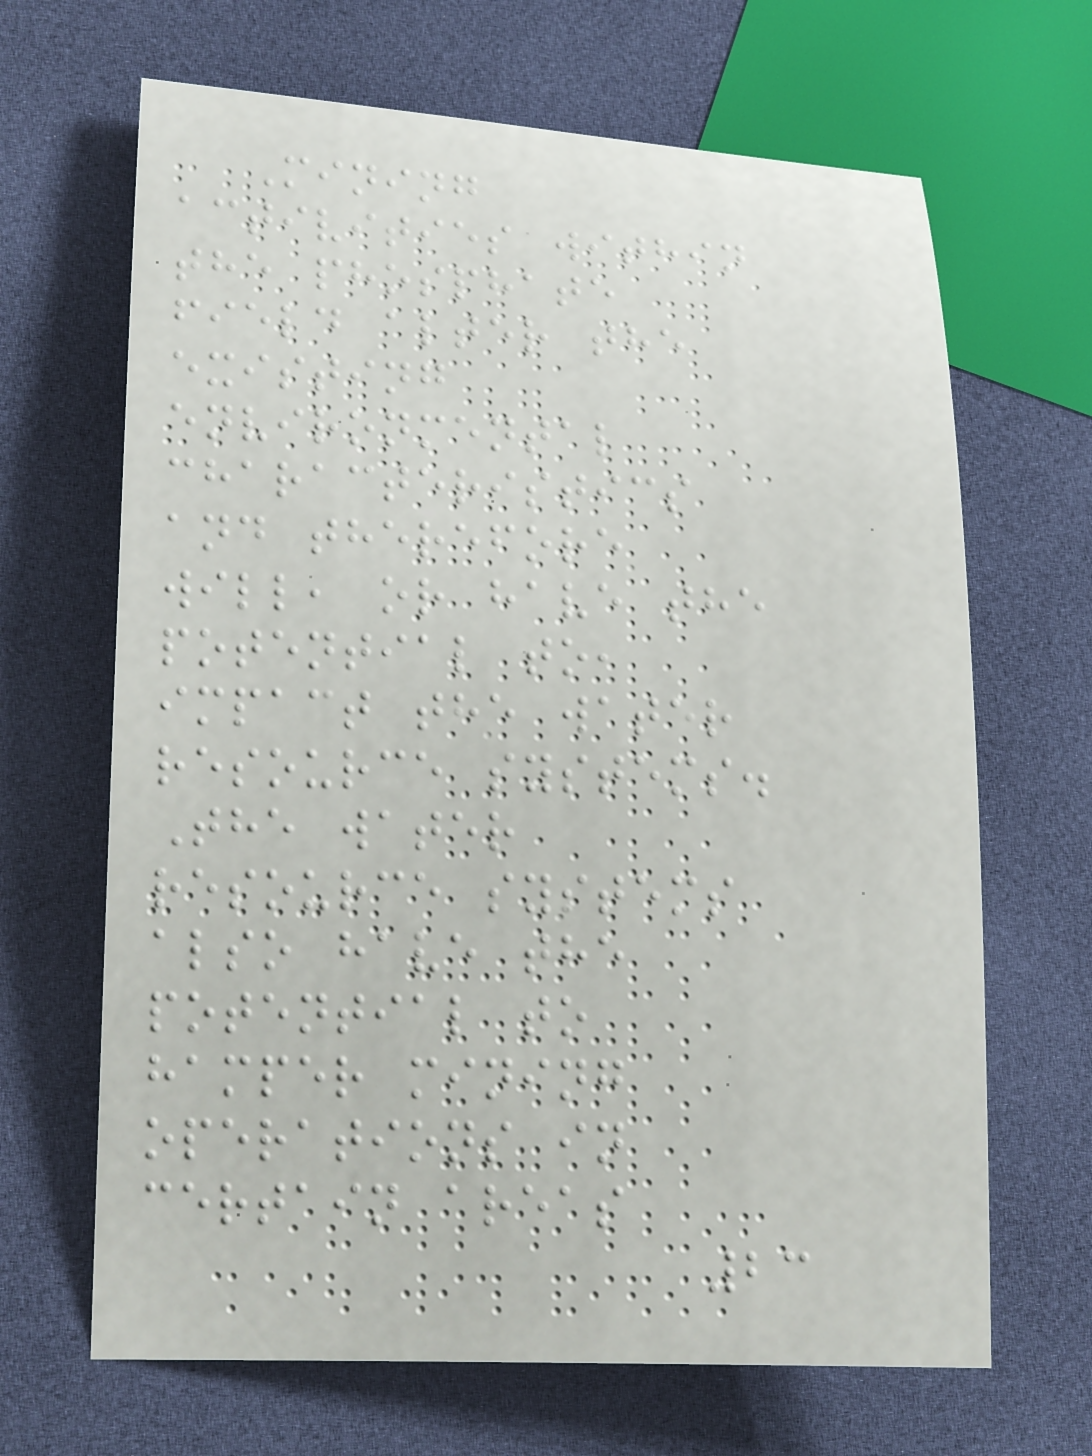Mining
activities within
the phosphate
field alter the
existing
environmental
characteristics
and therefore
will, or have the
potential to,
impact the water
resource systems.
The water
resource systems
also have the
potential to
hamper mining
operations in
certain areas
23
